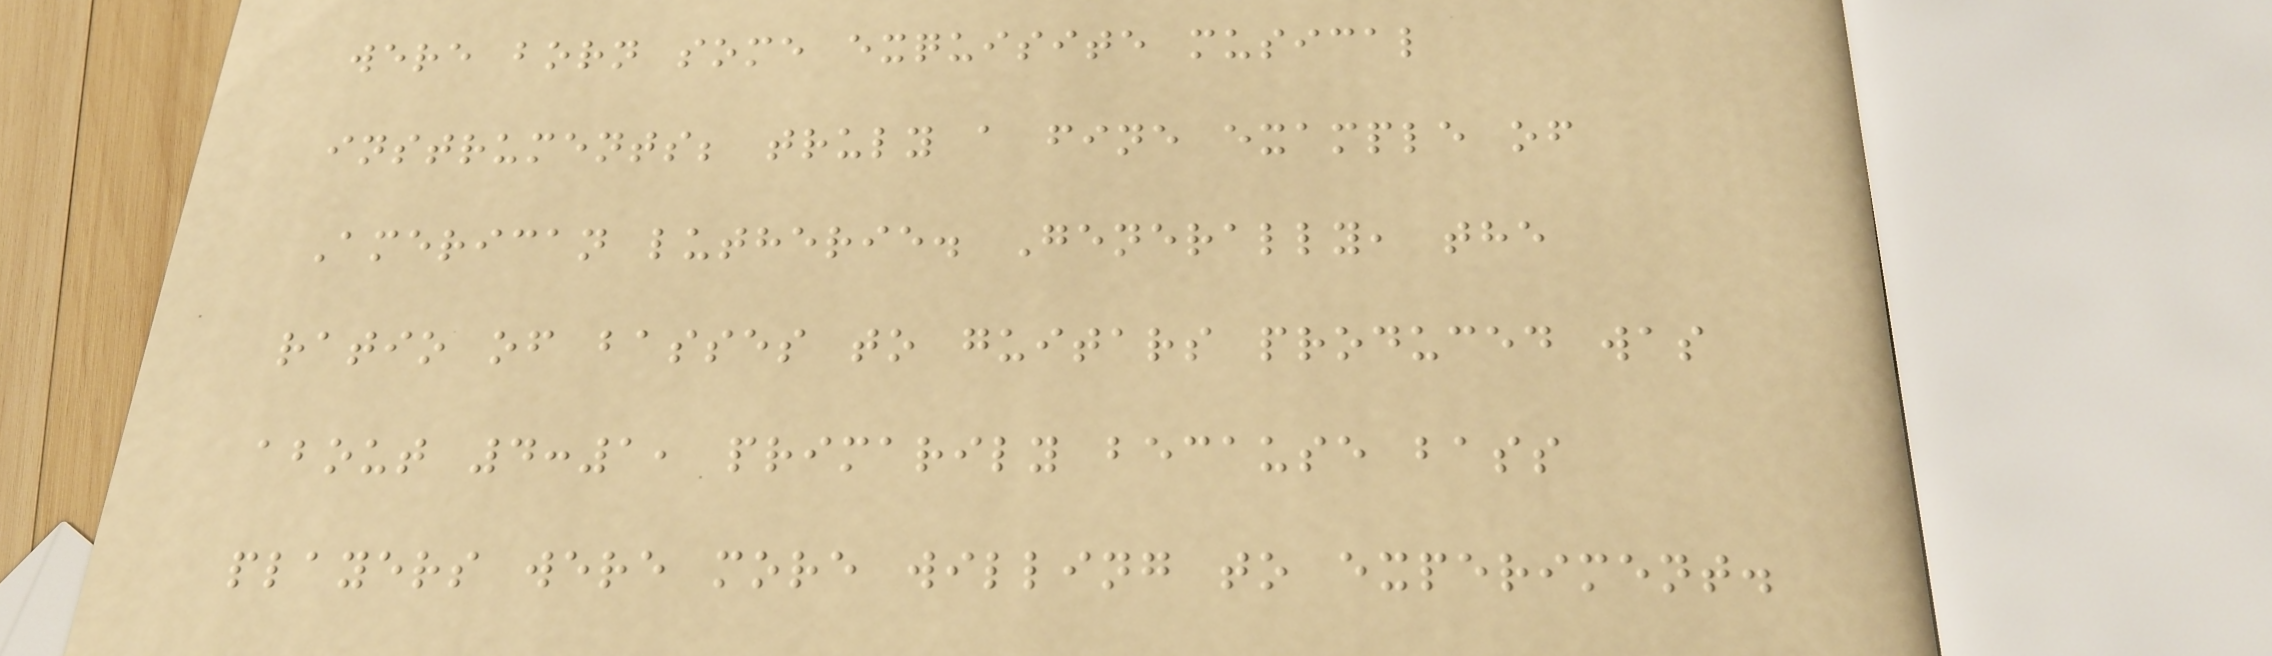were born some exquisite musical
instruments; truly a fine example of
American lutherie. Generally, the
ratio of basses to guitars produced was
about 4:1, primarily because bass
players were more willing to experiment.
